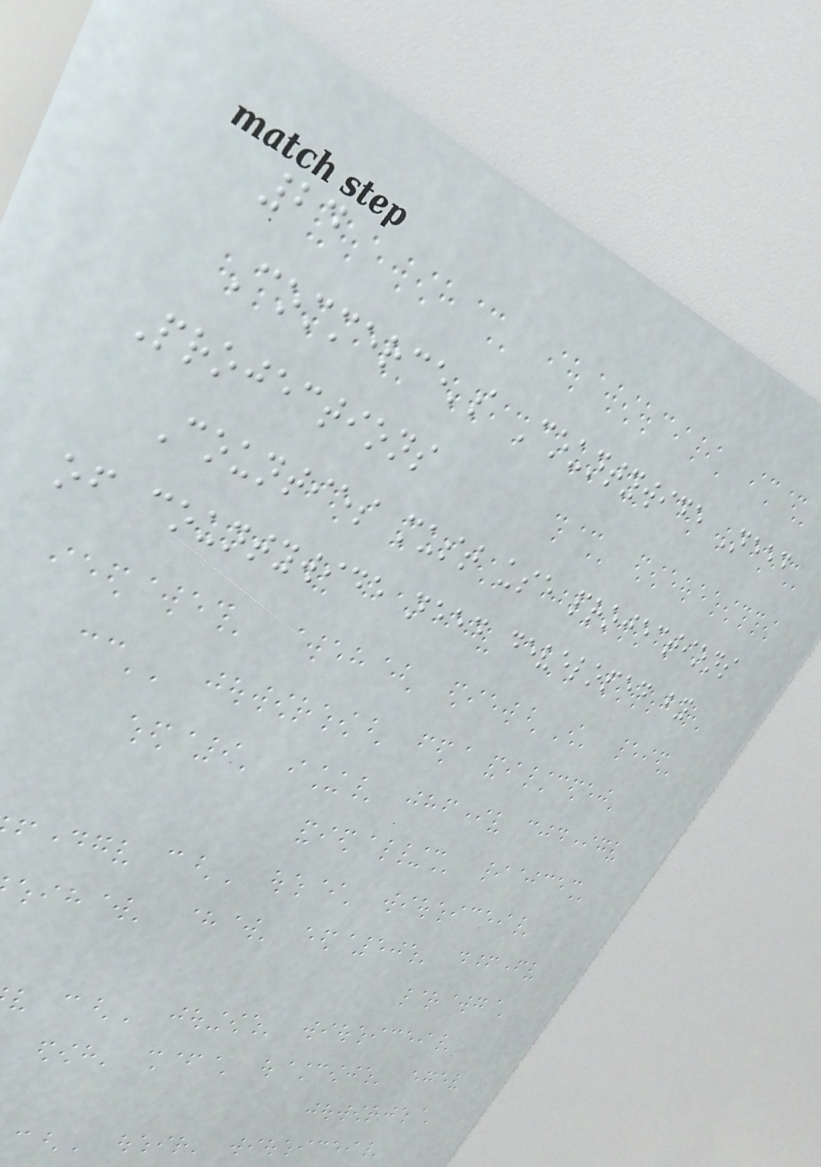24
Commerce's Countywide Need
Projections
Counties must use projections
of countywide need developed by
